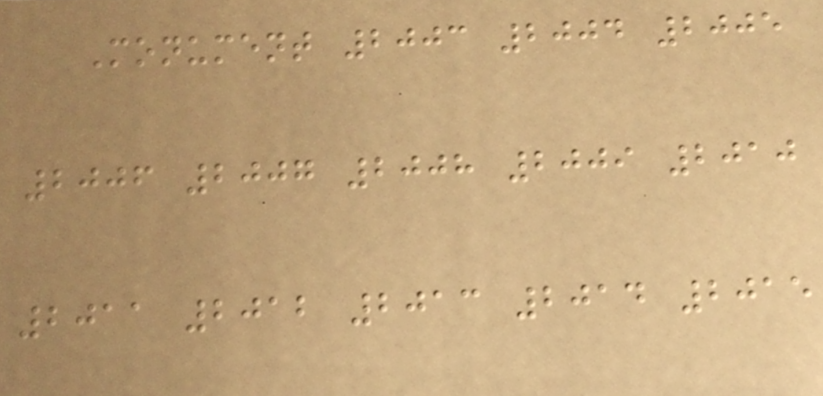Monument 2003 2004 2005
2006 2007 2008 2009 2010
2011 2012 2013 2014 2015
